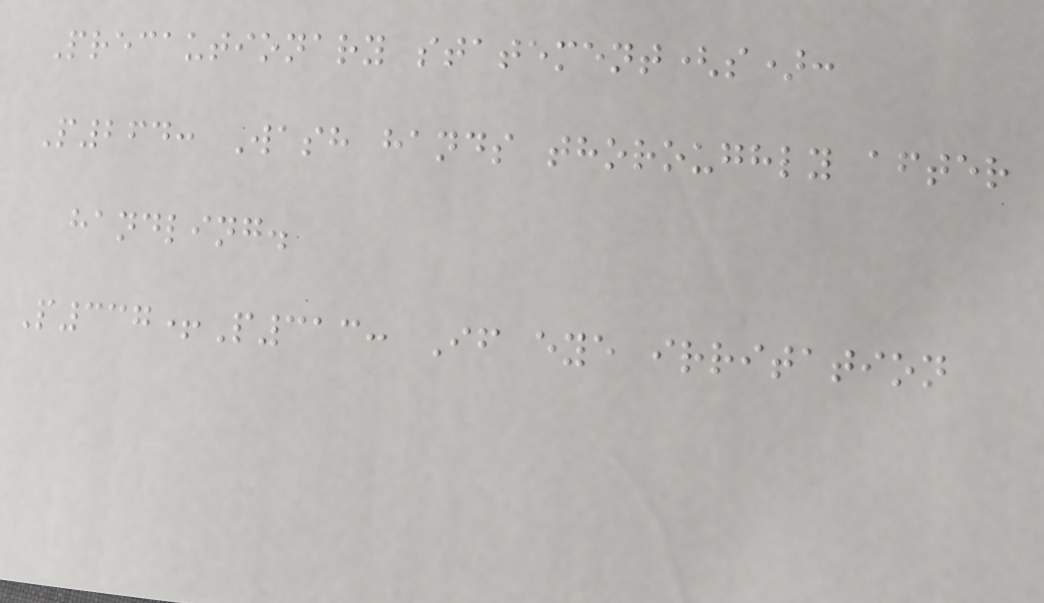Precautionary statement(s):
P264: Wash hands thoroughly after
handling.
P337+P313: If eye irritation
